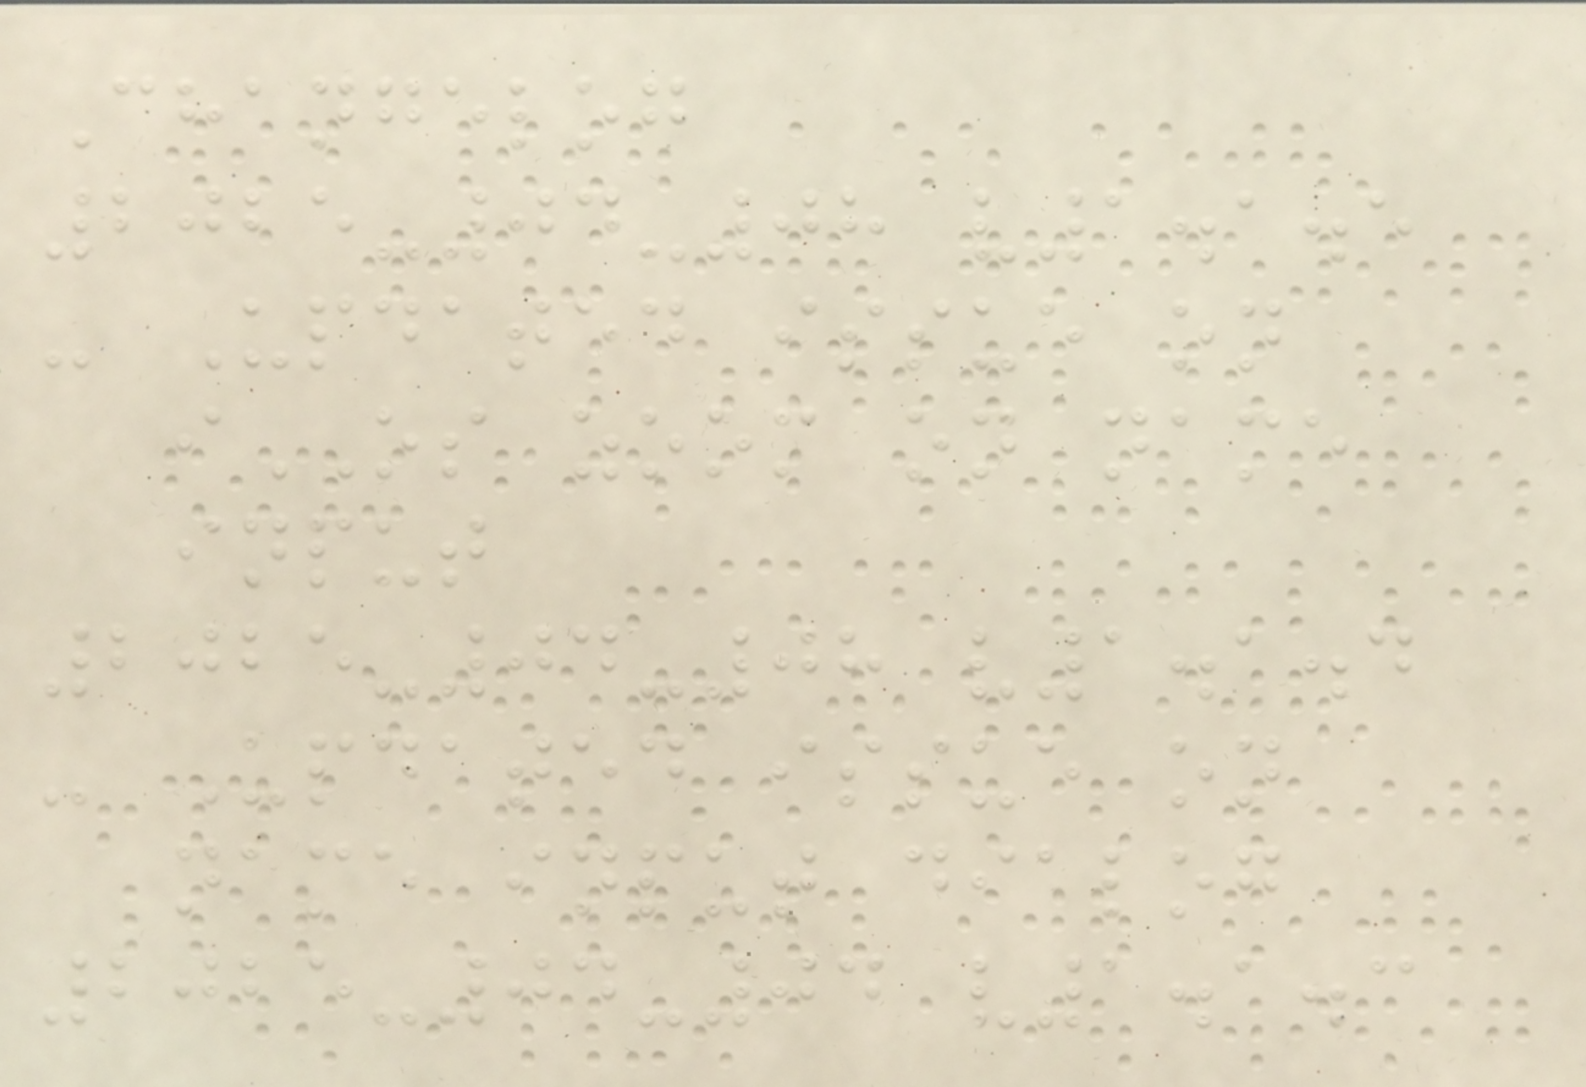Changelog
2025-04-08 v1.1.5
- Updated issue on
iOS zoom on name
input
2025-04-08 v1.1.4
- Updated issue on
name input dialog
2025-04-04 v1.1.3
